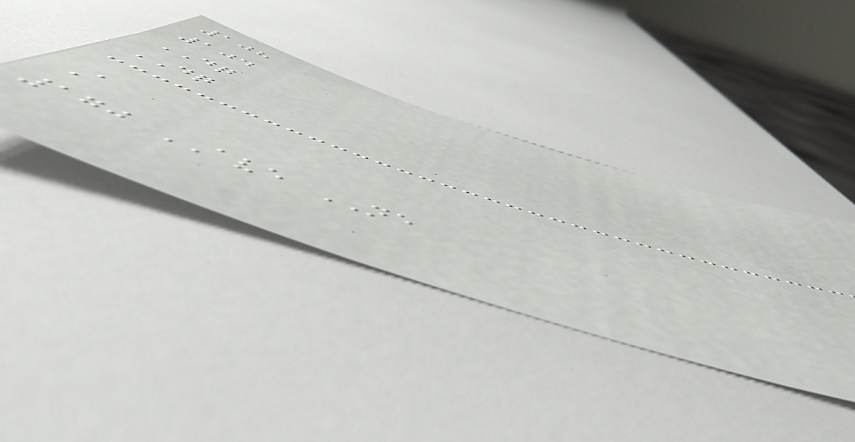108
104
DQ
DQ
A
170 AVE NE
